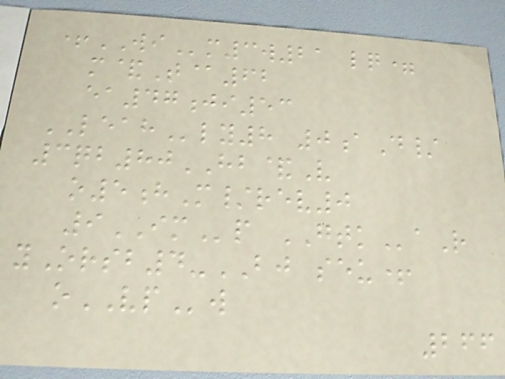+WIm3w21 lq=
m&T@62
ea47ji53
LEAHly8 0aD/
3qb80HB&V
o5hM/rev0
9IMp GTKaR
yOrsb4-BJ seu+
oVPw
266
